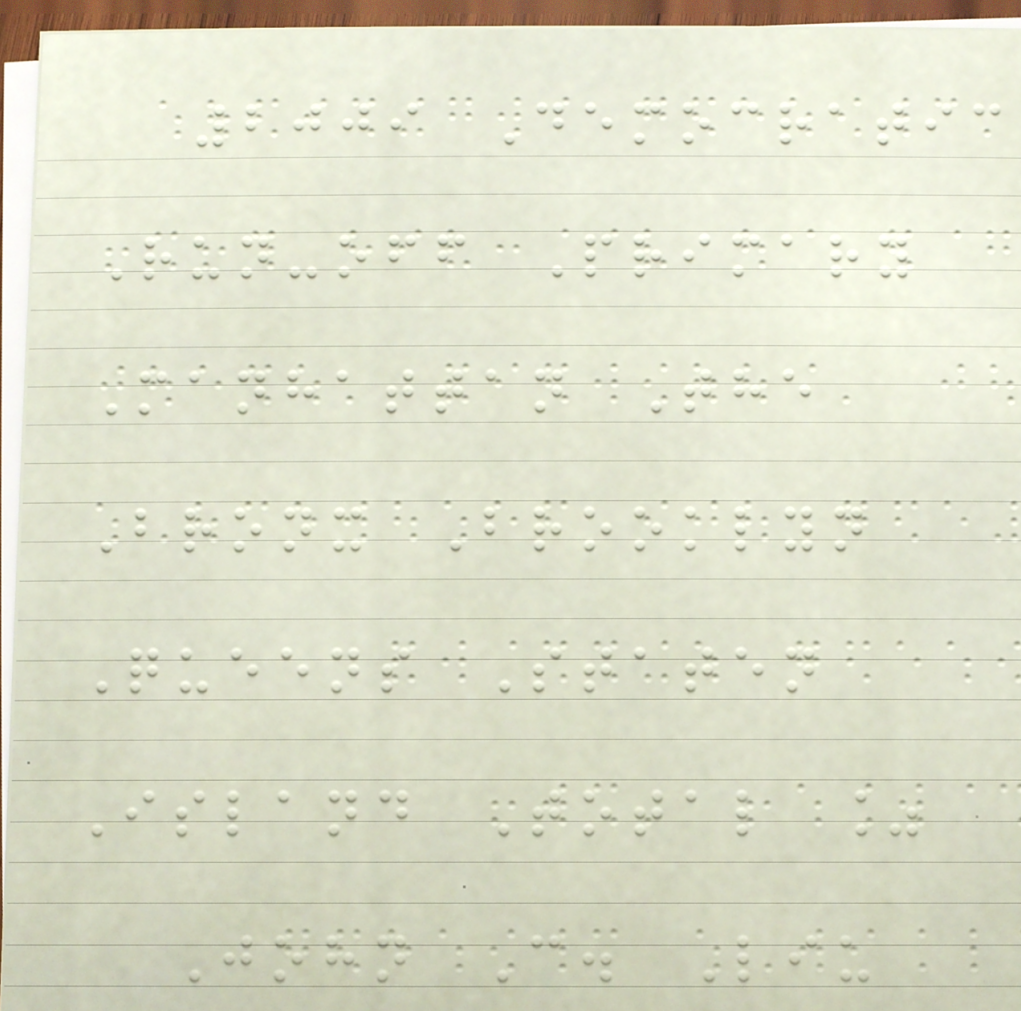2009 Democratic
Run-off Primary
Manhattan The
Bronx Brooklyn
Queens Staten
Island Total %
John C. Liu
